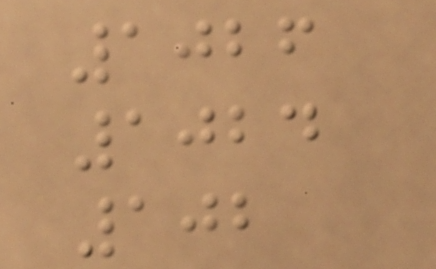1026
1024
102
